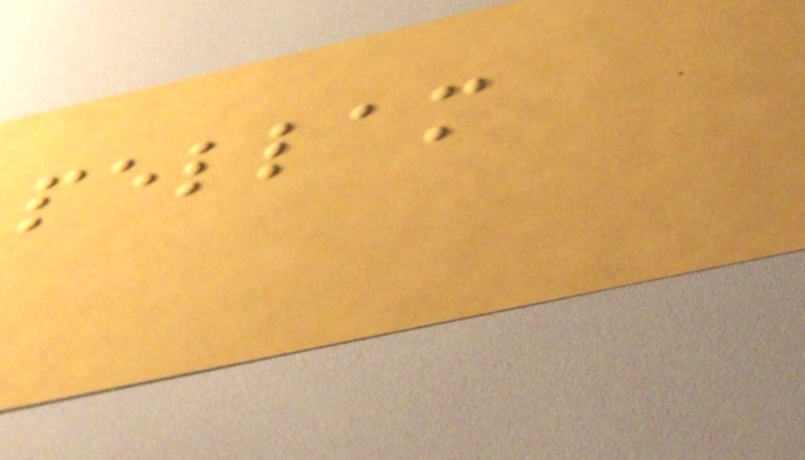pellam
